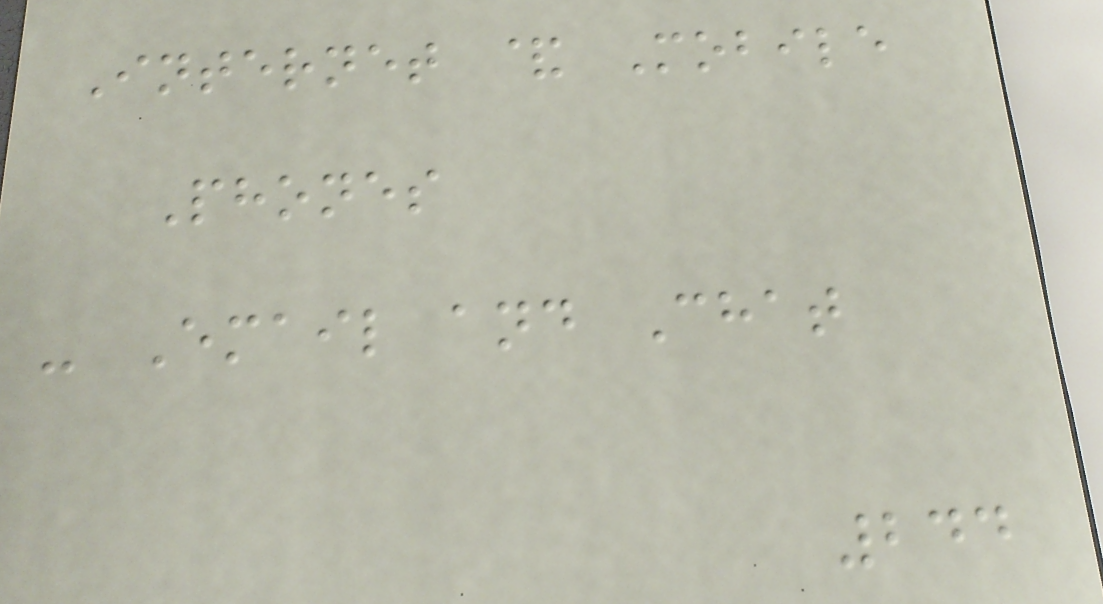Internet & Mobile
Phones
- Email and Chat
244
